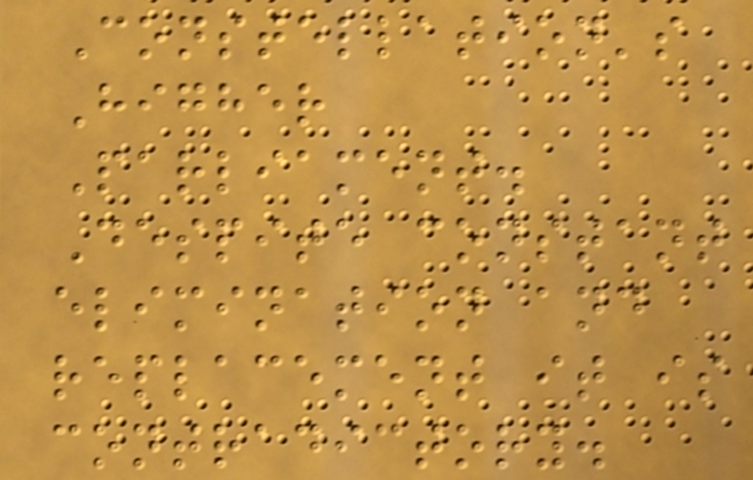Constellation's
Higher
Parliament.
Despite constant
elimination and
replacement it is
contradictory.
